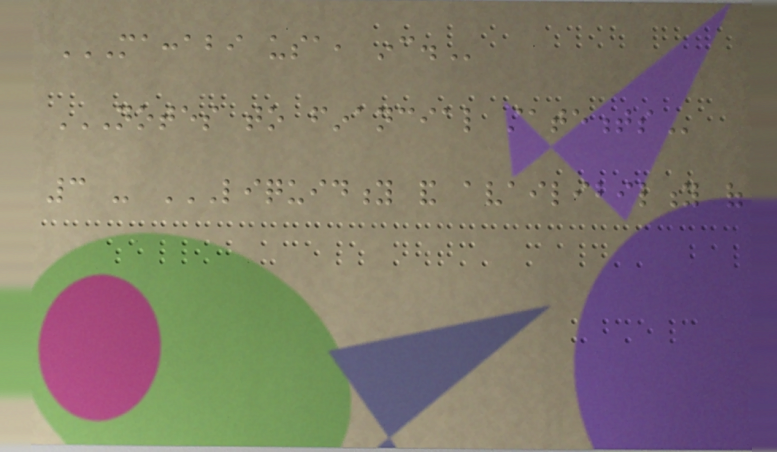MACCABI USA, INC.
NOTES TO FINANCIAL STATEMENTS
3 - LIQUIDITY AND AVAILIBILITY OF
